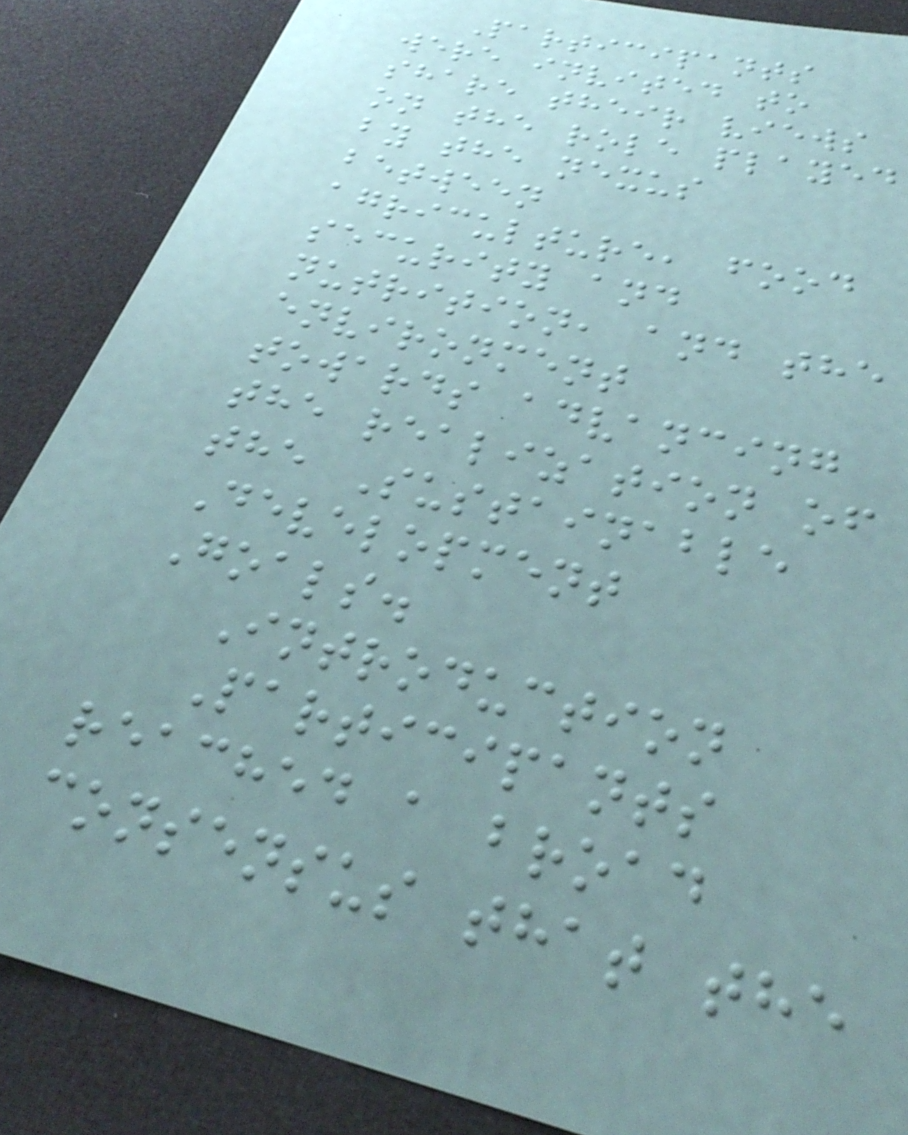Participants
were invited to
share their views
on the role played
by the nexus
between
agriculture, food
security and
nutrition, and the
environment
towards advancing
the realization of
the Sustainable
Development
Goals.
Introduction
Participants
reached a broad
consensus that the
